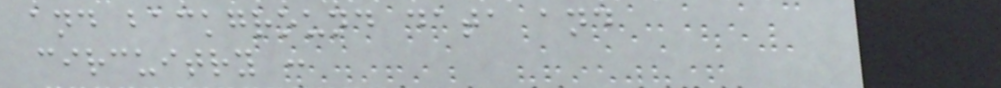and background data and
circuitry :
